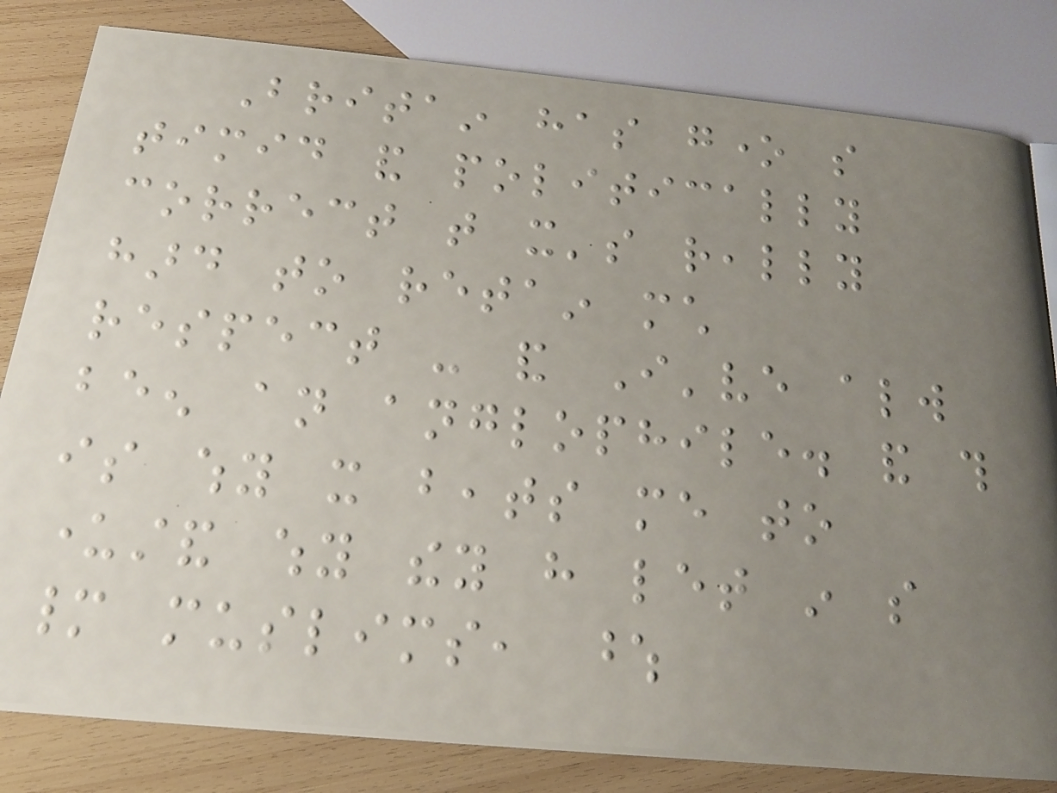Britain has gone so
timid and politically
correct that it's really
hard to retain much
respect - and I've always
been an anglophile. and this
is why it beats me to
understand why they have let in so
many muslims, whose
